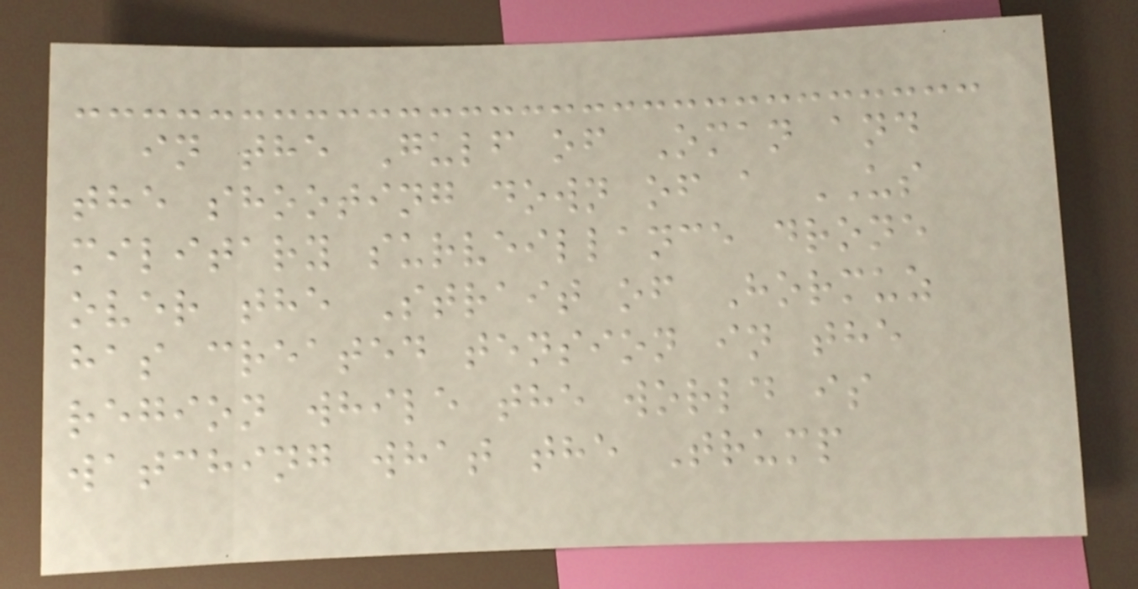in the Gulf of Oman and
the shooting down of a US
military surveillance drone
over the Strait of Hormuz
has created tension in the
region while the world is
watching what the Trump
